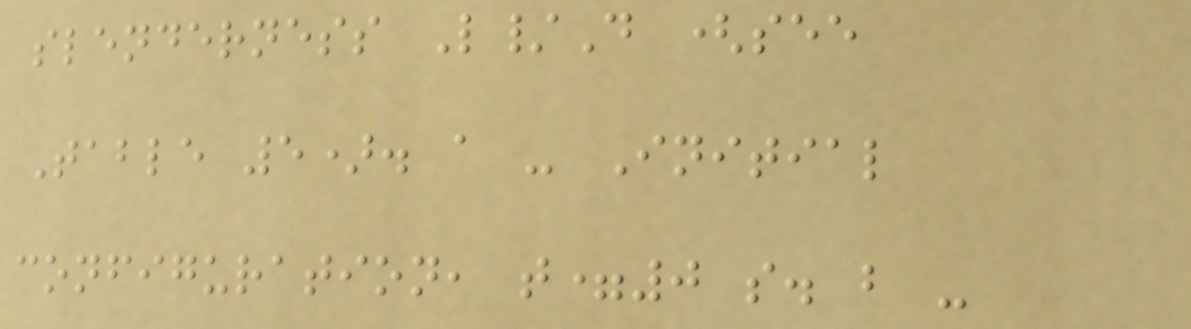slenderness L/D (see
Table 5). a - Initial
configuration, t=0 s. b -
